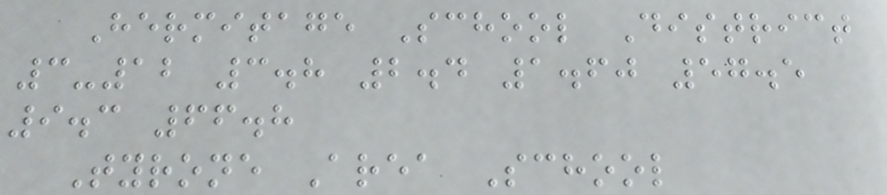Hermitage School District
3-12 3.8 2.4 1.60 57.5
9.3 66.8
Tyrone Area School
